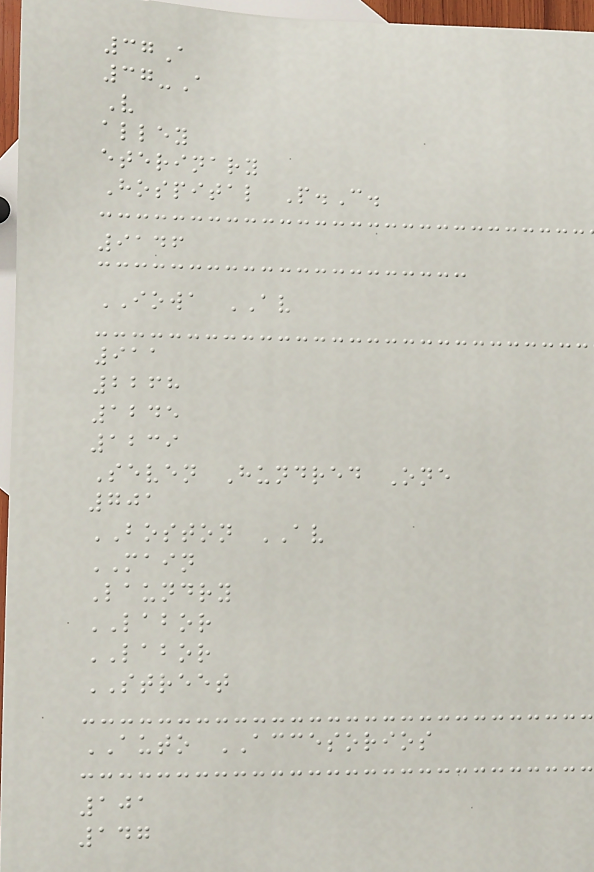37A
37-A
V
alley
eterinary
Hospital P.C.
9146
IOWA AV
911
2268
1245
1239
Seven Hundred One
701
BOSTON AV
MAIN
Laundry
LABOR
LABOR
STREET
AUTO ACCESORIOS
101
147
